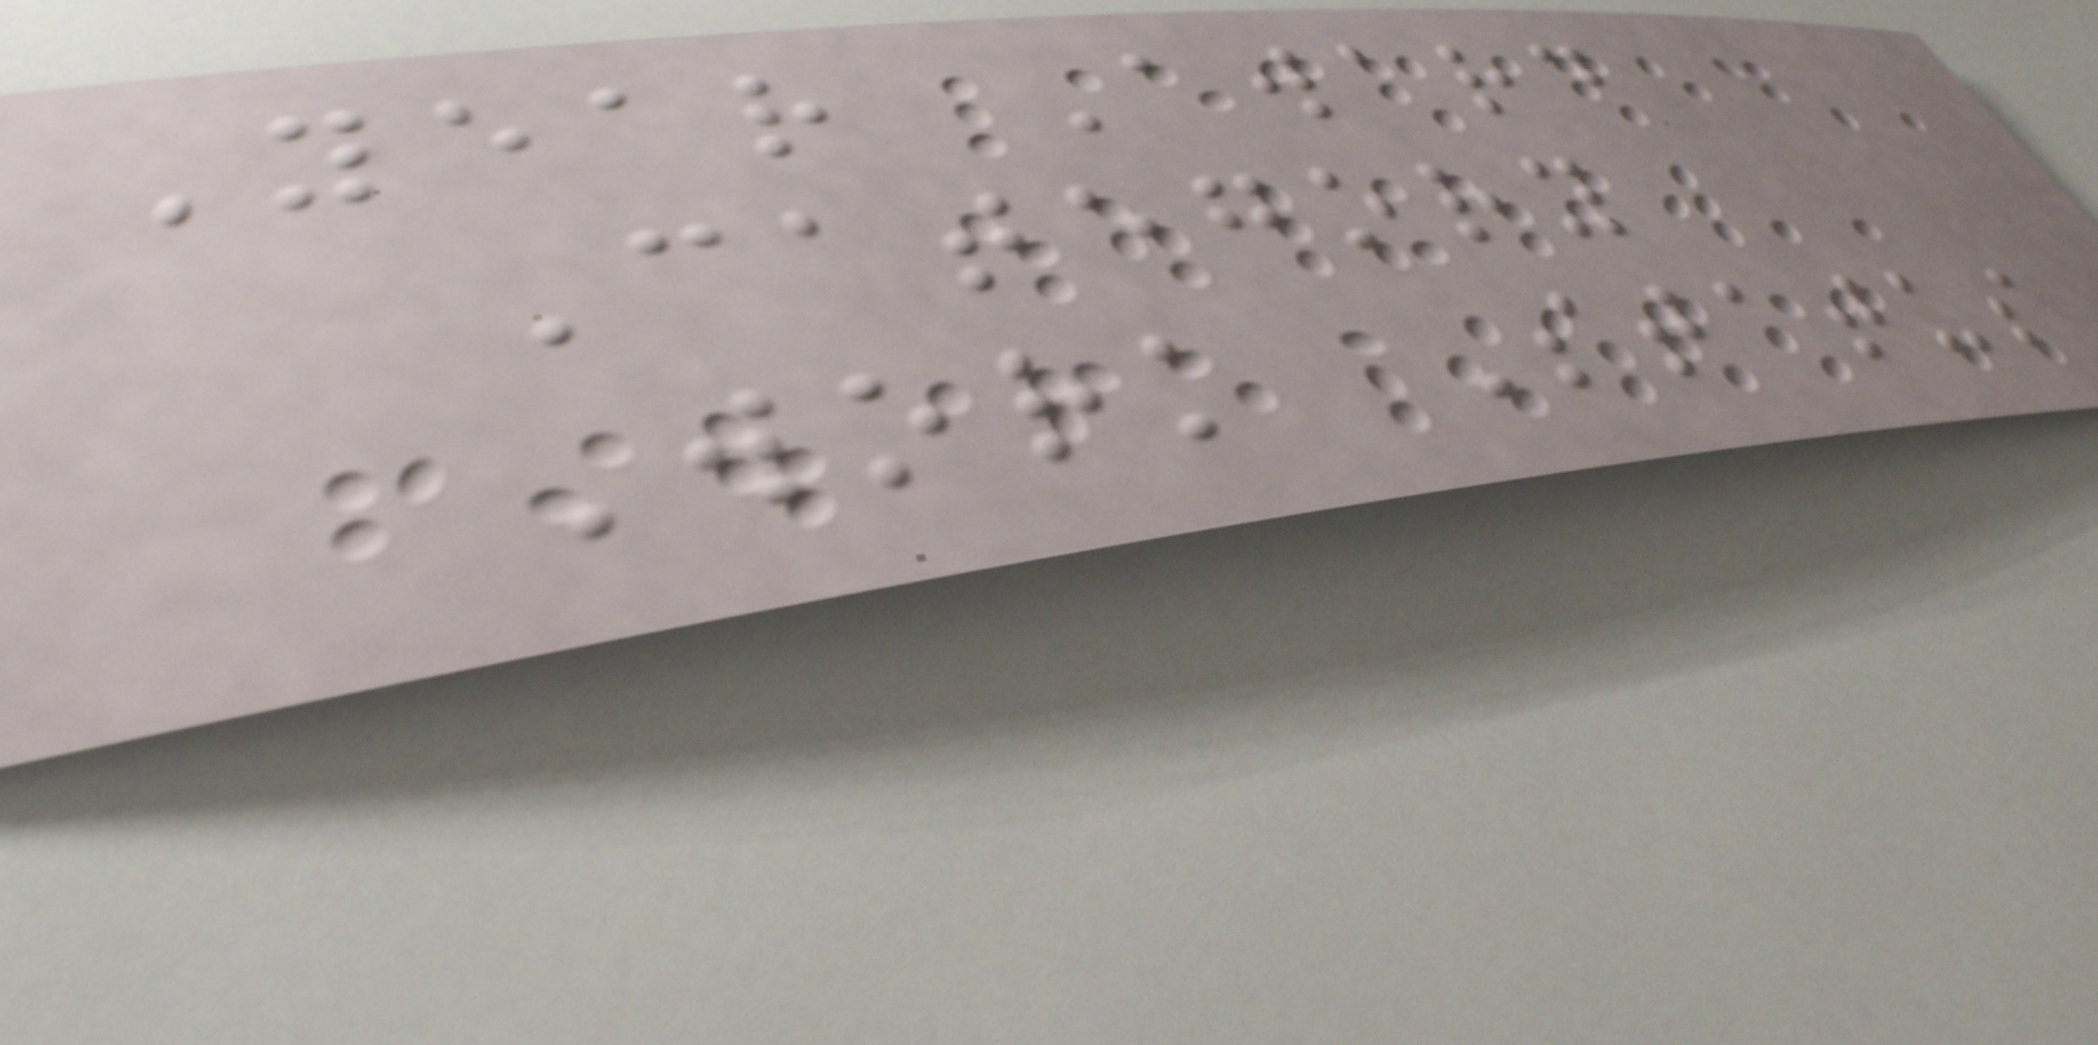Year Award
Category
Work Status
